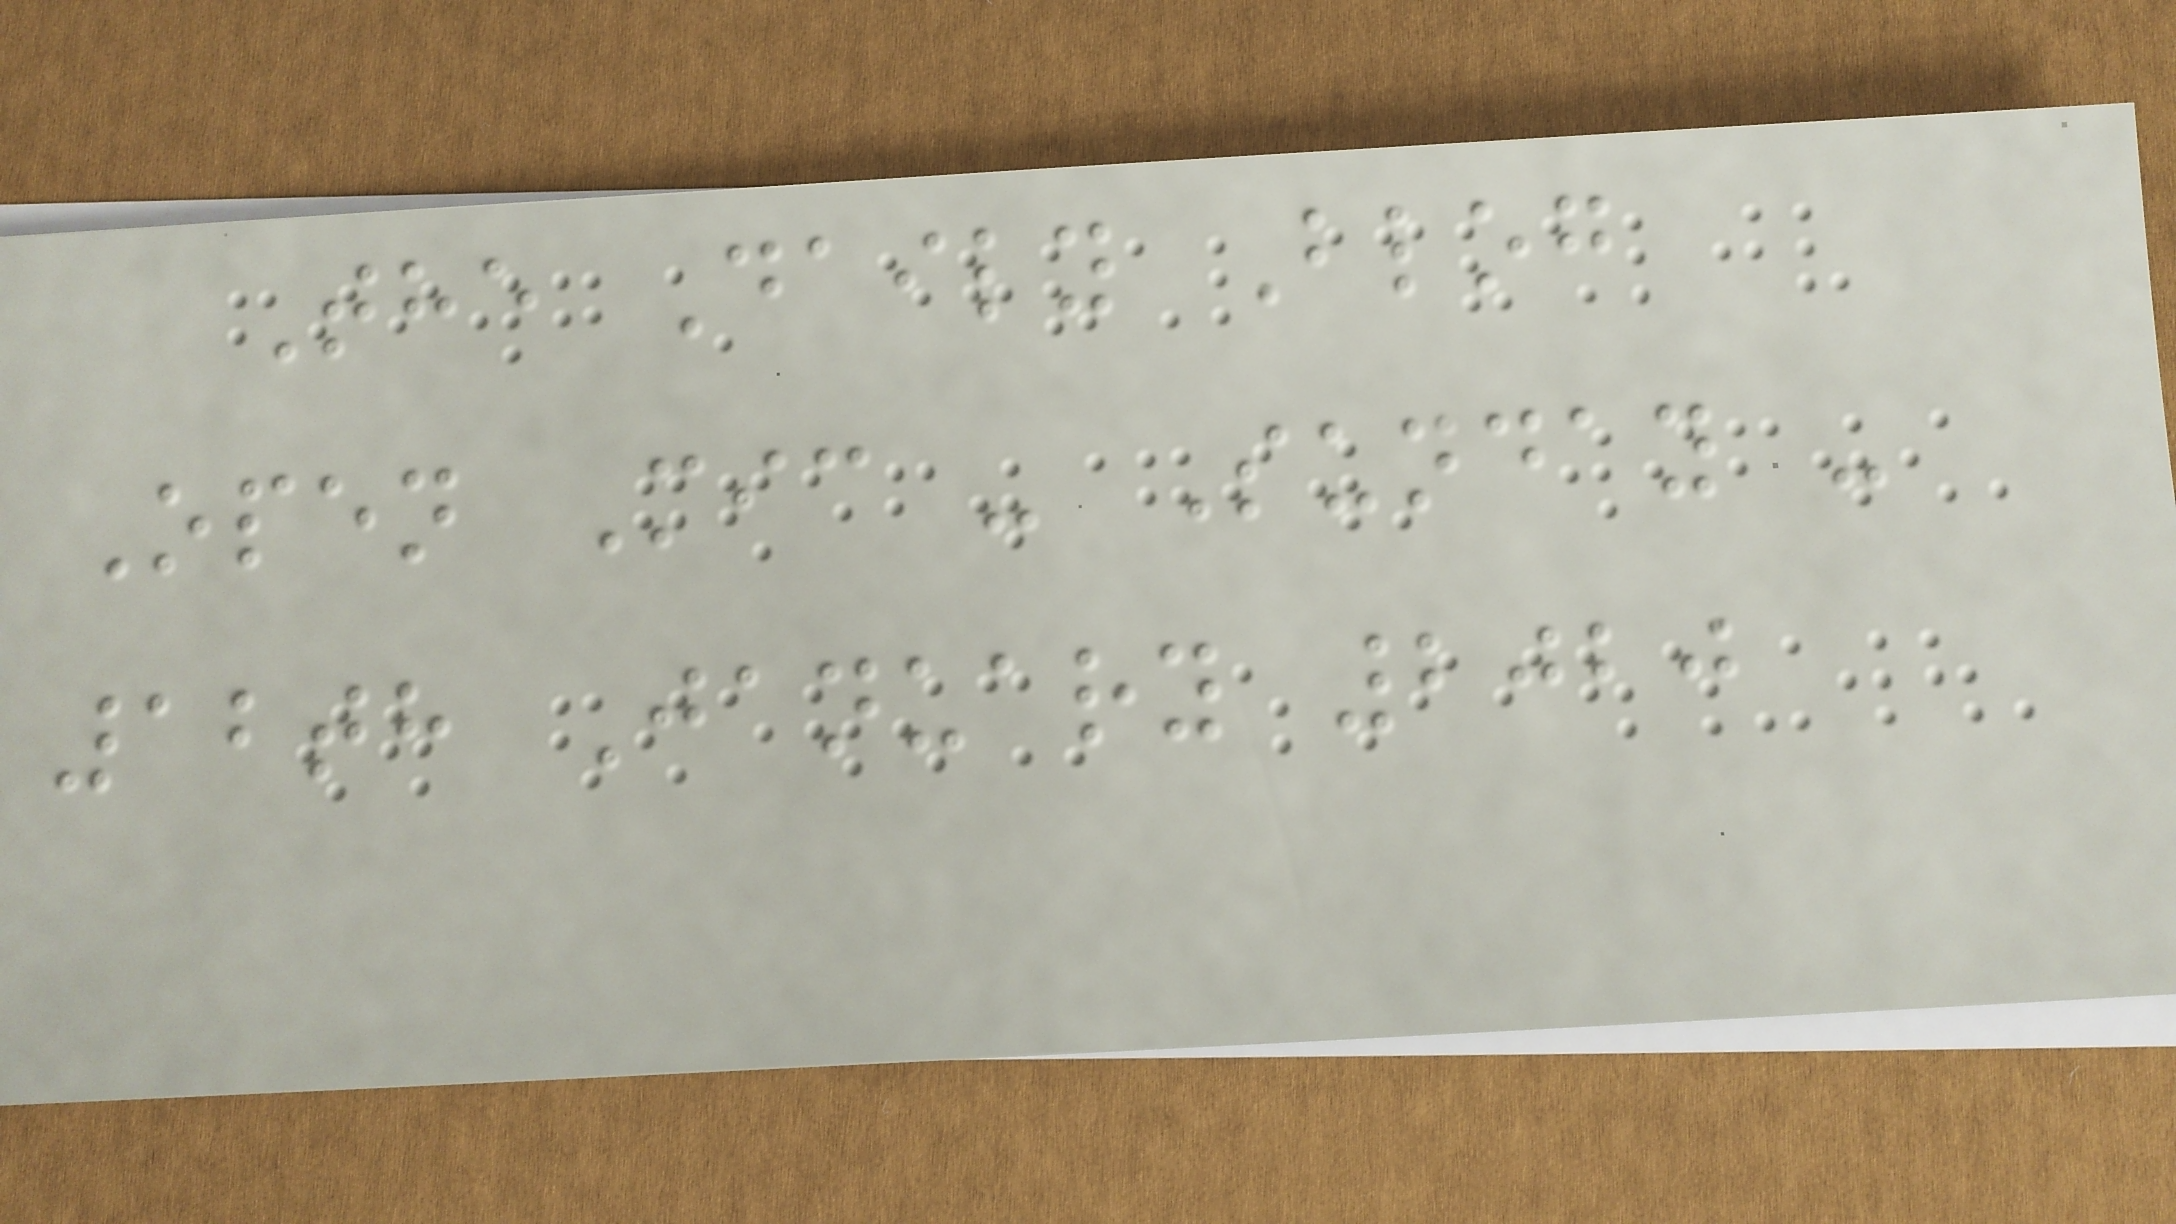The Daily Blog
Open Mic - Sunday -
12th January 2020
